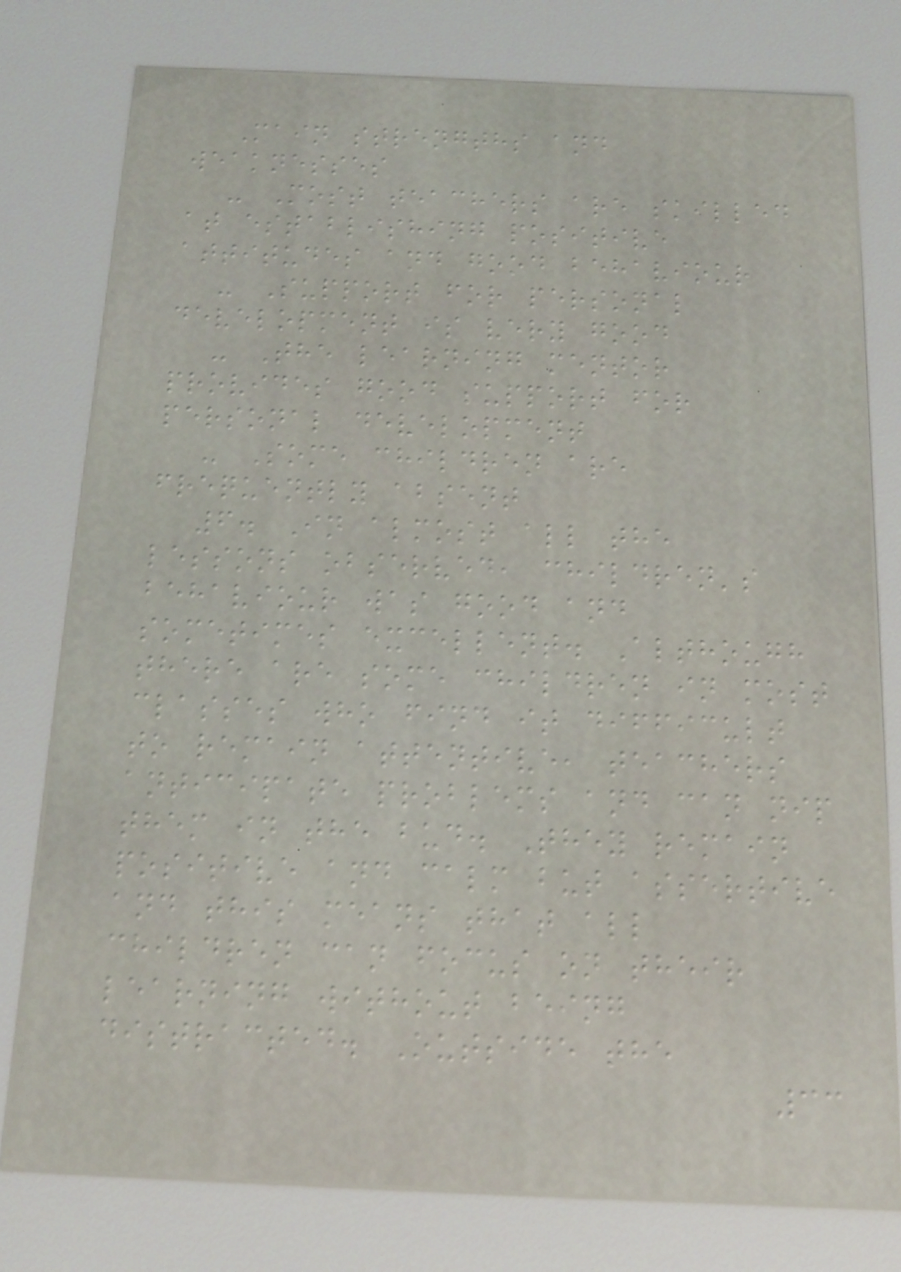Main strengths and
weaknesses
- Most teachers are skilled
at establishing positive
attitudes and good behaviour
- Support for personal
development is very good
- The learning mentor
provides good support for
personal development
- Some children are
frequently absent
6. In almost all the
lessons observed, children's
behaviour was good and
sometimes excellent. Although
there are some children in most
classes who find it difficult
to remain attentive, teachers
anticipate problems and can nip
them in the bud. They remain
positive and calm but assertive
and this means that all
children can focus on their
learning without being
distracted. Outside the
33
